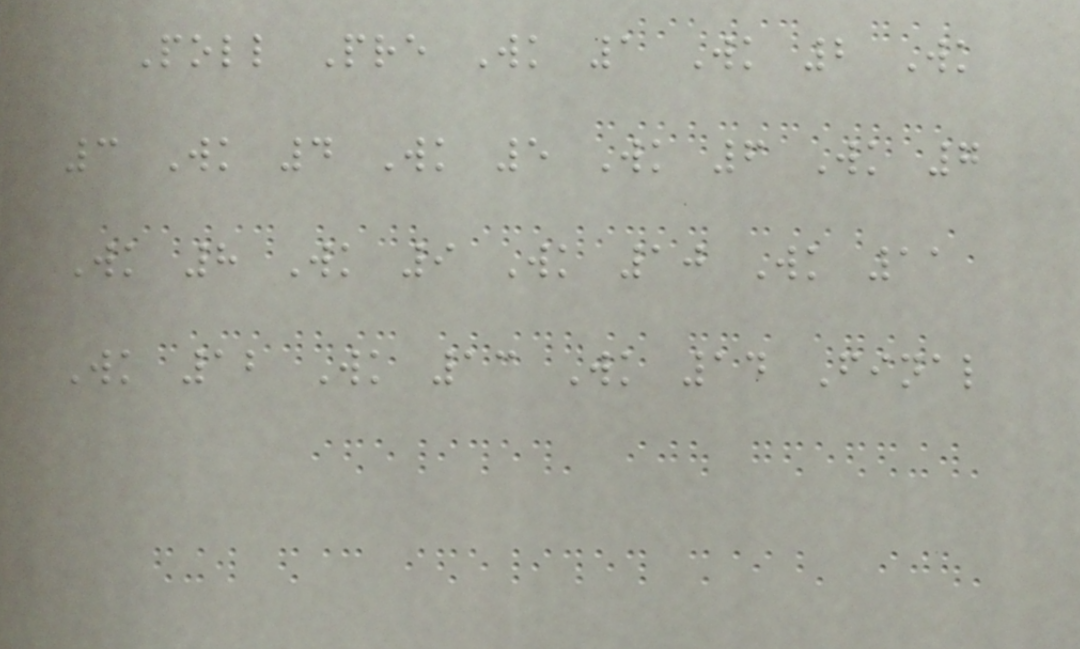Poll Pre Wk 1 Wk 2 Wk
3 Wk 4 Wk 5 Wk 6 Wk 7
Wk 8 Wk 9 Wk 10 Wk 11
Wk 12 Wk 13 Wk 14 Final
